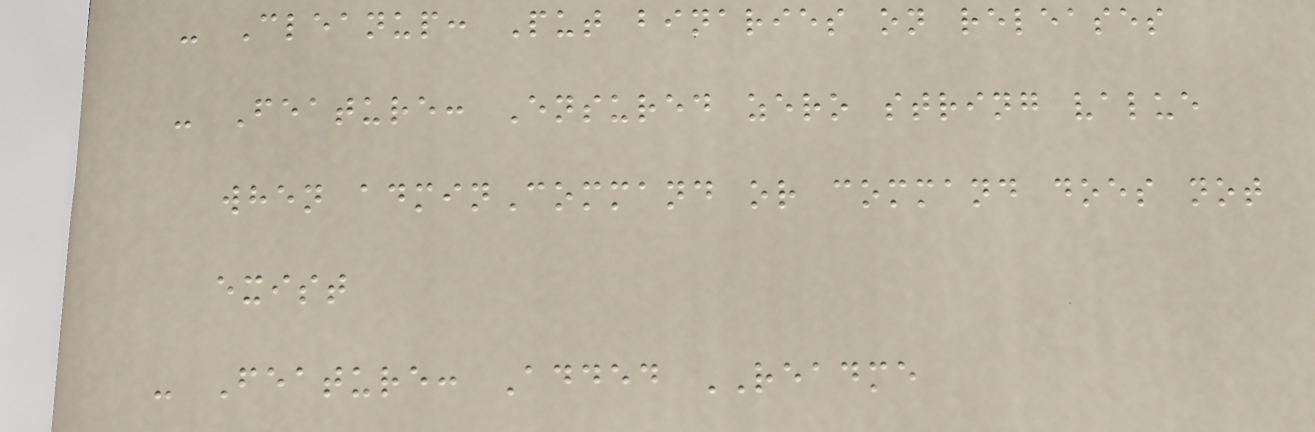- Cleanup: Put binaries on releases
- Feature: Ensured zero string value
when adminCommand or command does not
exist
- Feature: Added README
